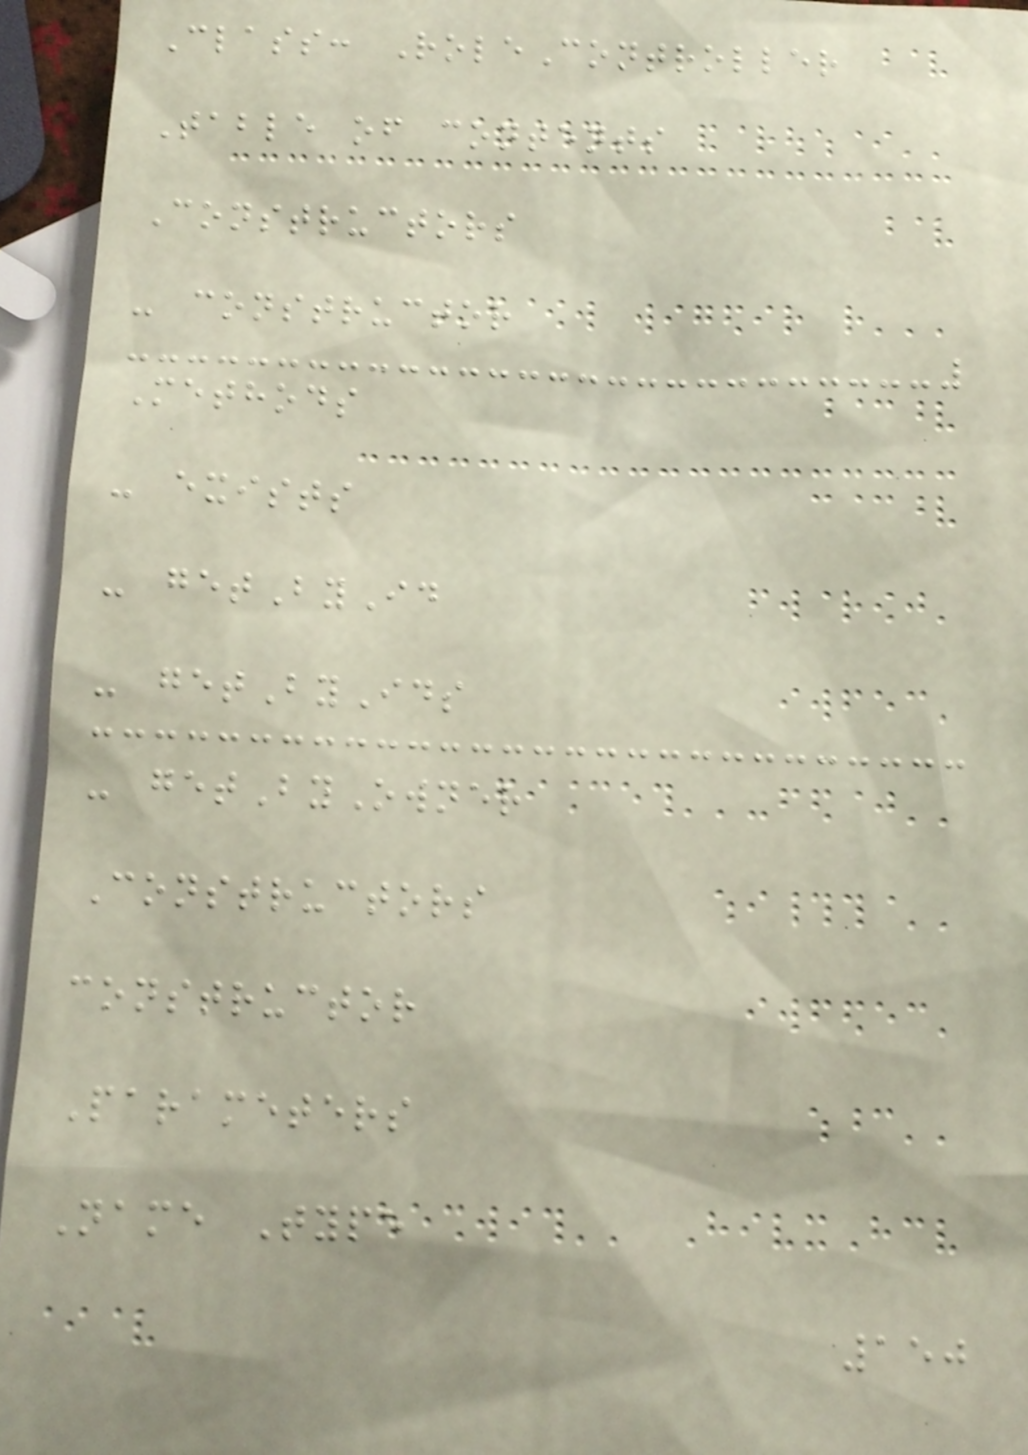Class: RoleController
Table of contents
Constructors
- constructor
Methods
- exists
- getById
- getByIds
- getByOwner
Constructors
constructor
Parameters
Name Type
150
